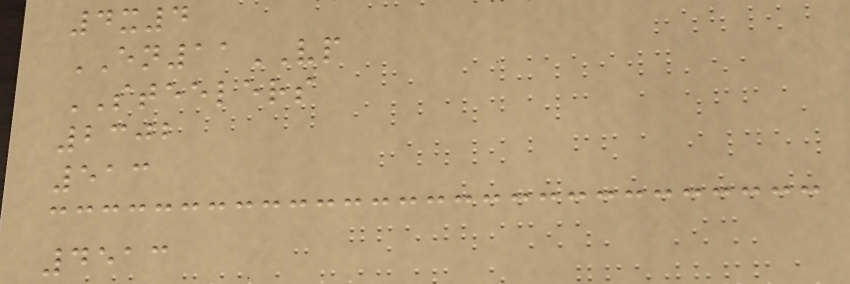4x4
EN11VP
STEELERS
2302
513
4513
